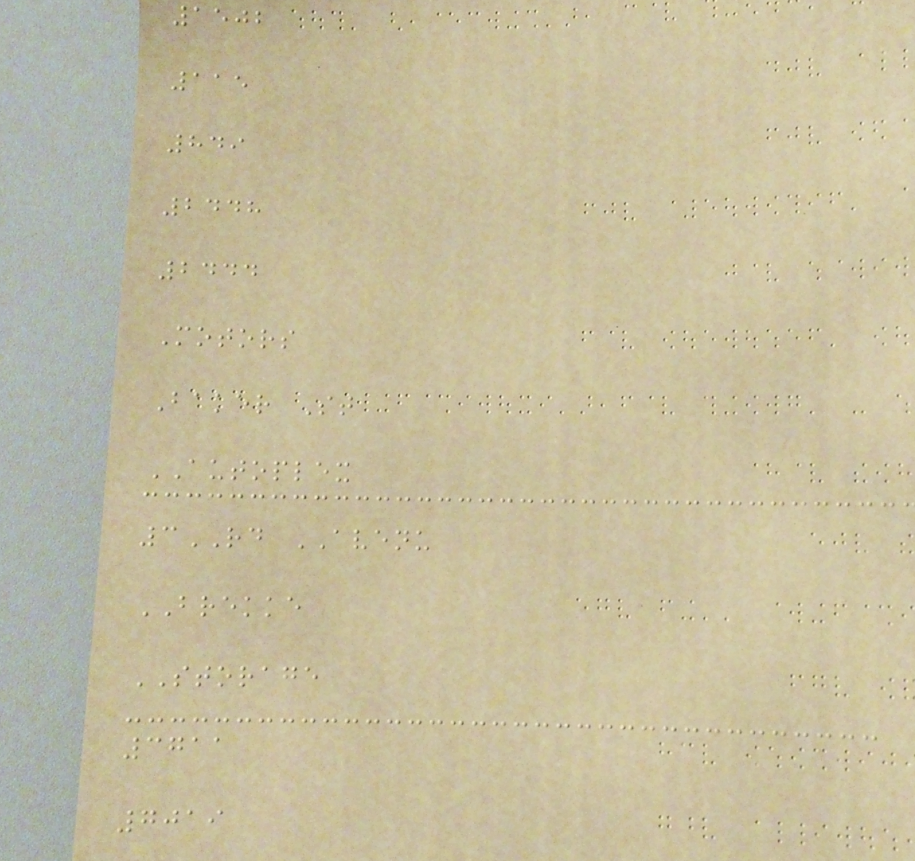1502
115
849
2448
2444
Motors
Baker St
AUTOPLEX
3RD AVENU
BREKKE
STORAGE
3711
7019
